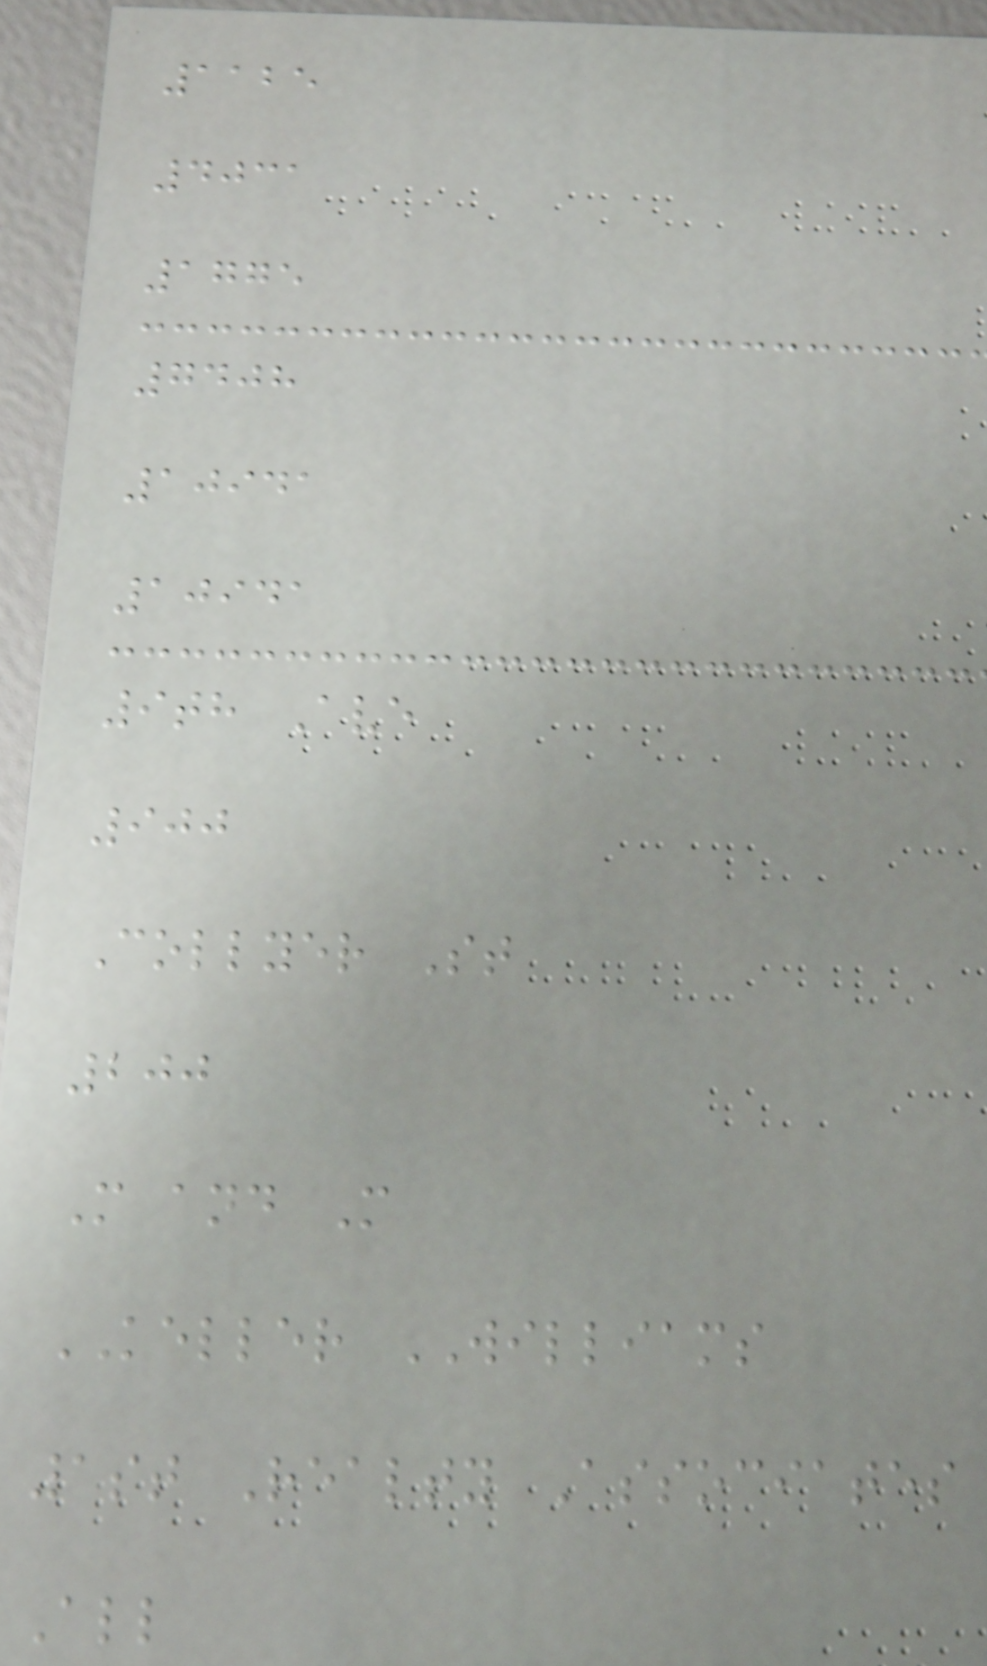1125
4031
1775
7408
10941
10941
9th Ave
900
Collyer St
200
M and M
KELLER WILLIAMS
1st Realty Associates
All
